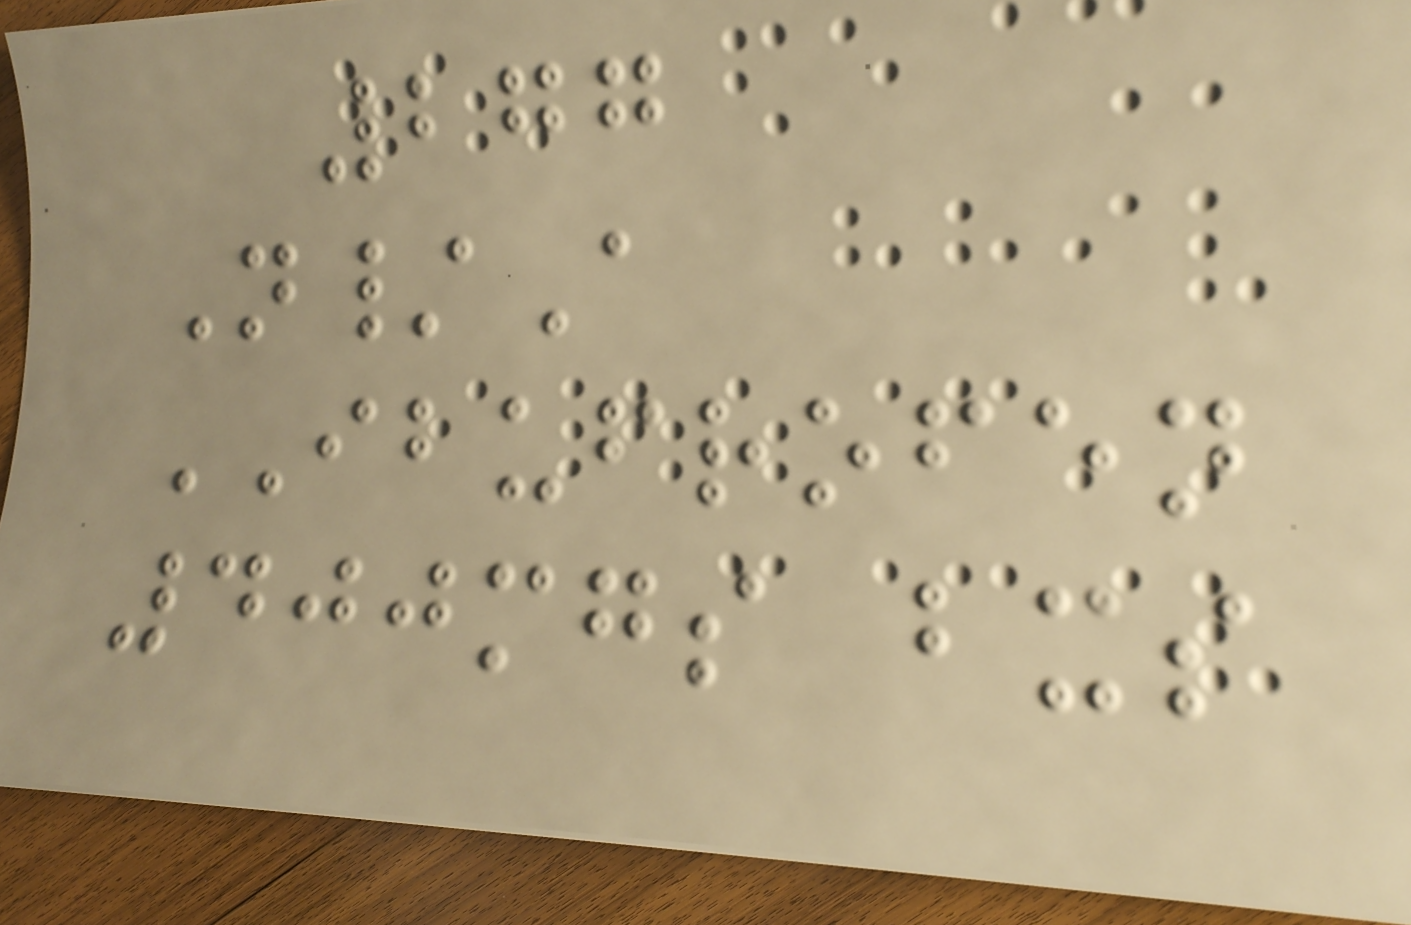277
N/A
IBUFROFEN
400mgs bxs
